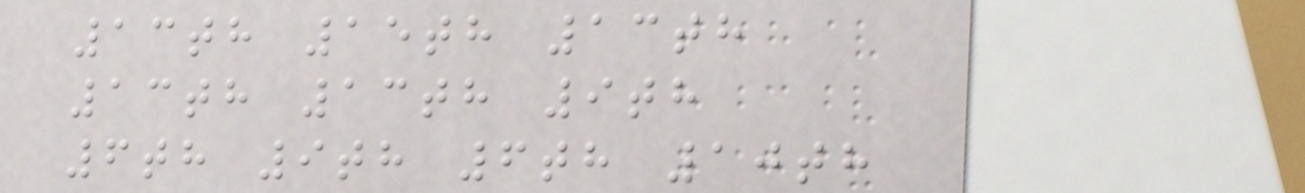13th 15th 13th
13th 13th 9th
6th 9th 6th 10th
